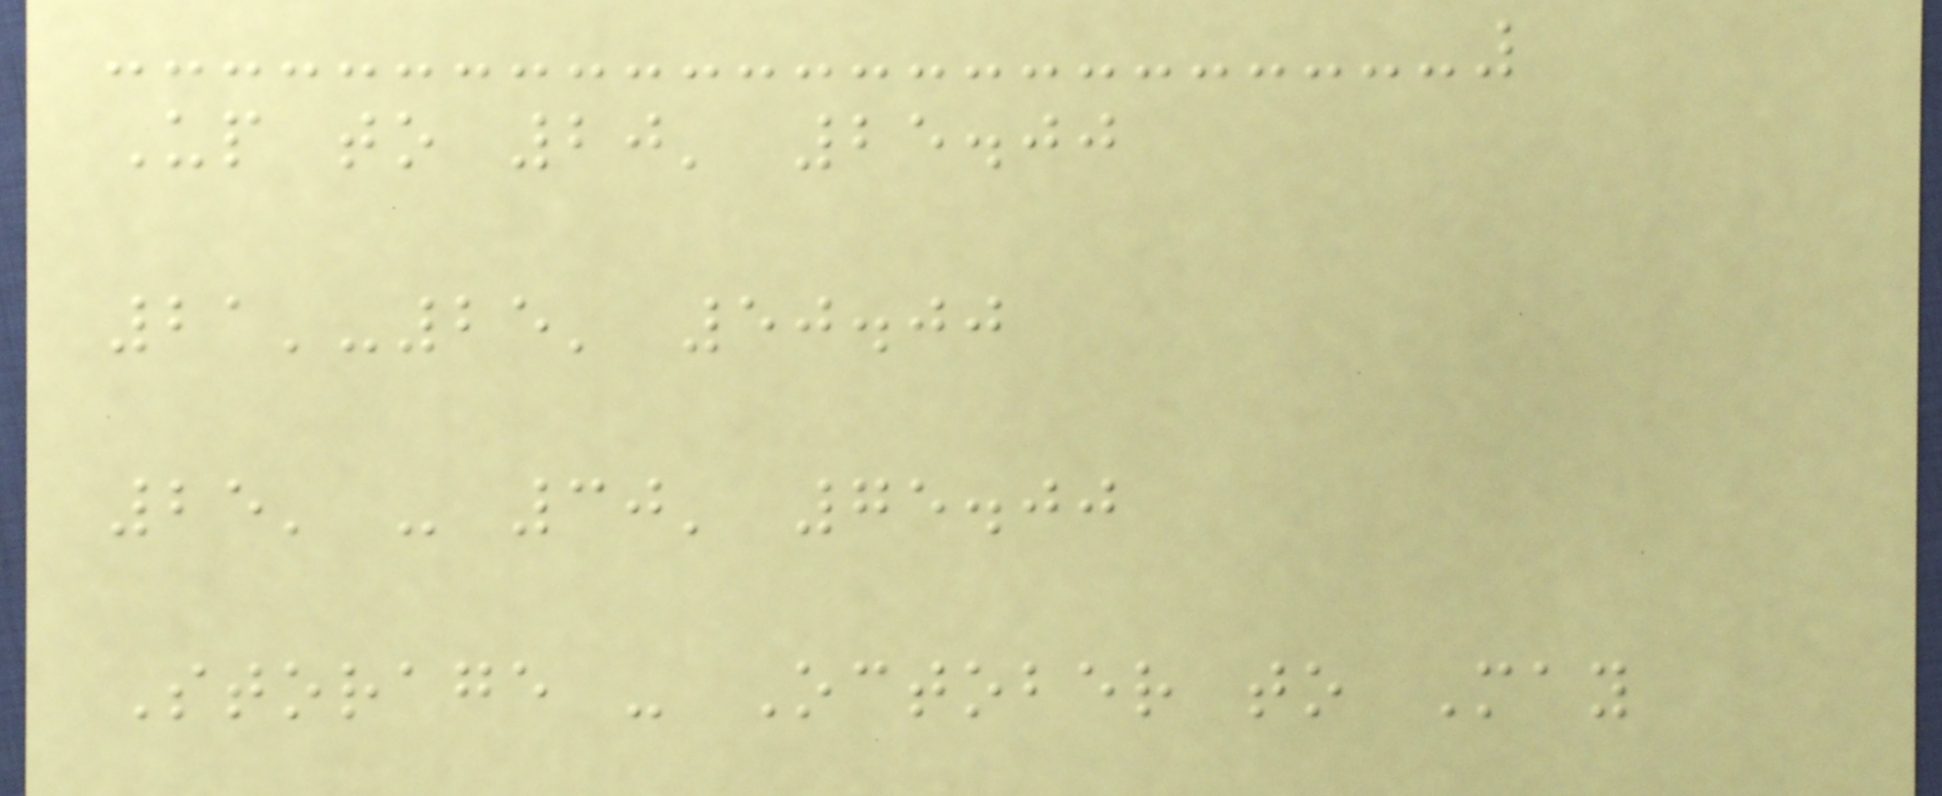Up to 20' 25.00
21'-25' 50.00
25' - 30' 75.00
Storage - October to May
